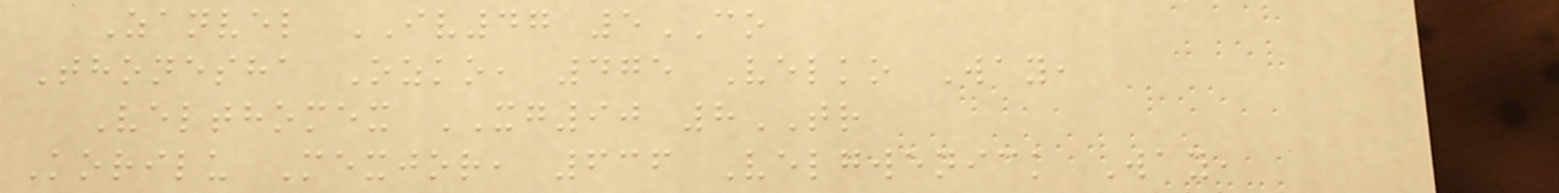Zanvel IV47 5CO
Thonesha Ozko, 475 Velko Way,
Velthomex XG90 8TR
Korilu Mexjor, 636 Velgwenick Way,
